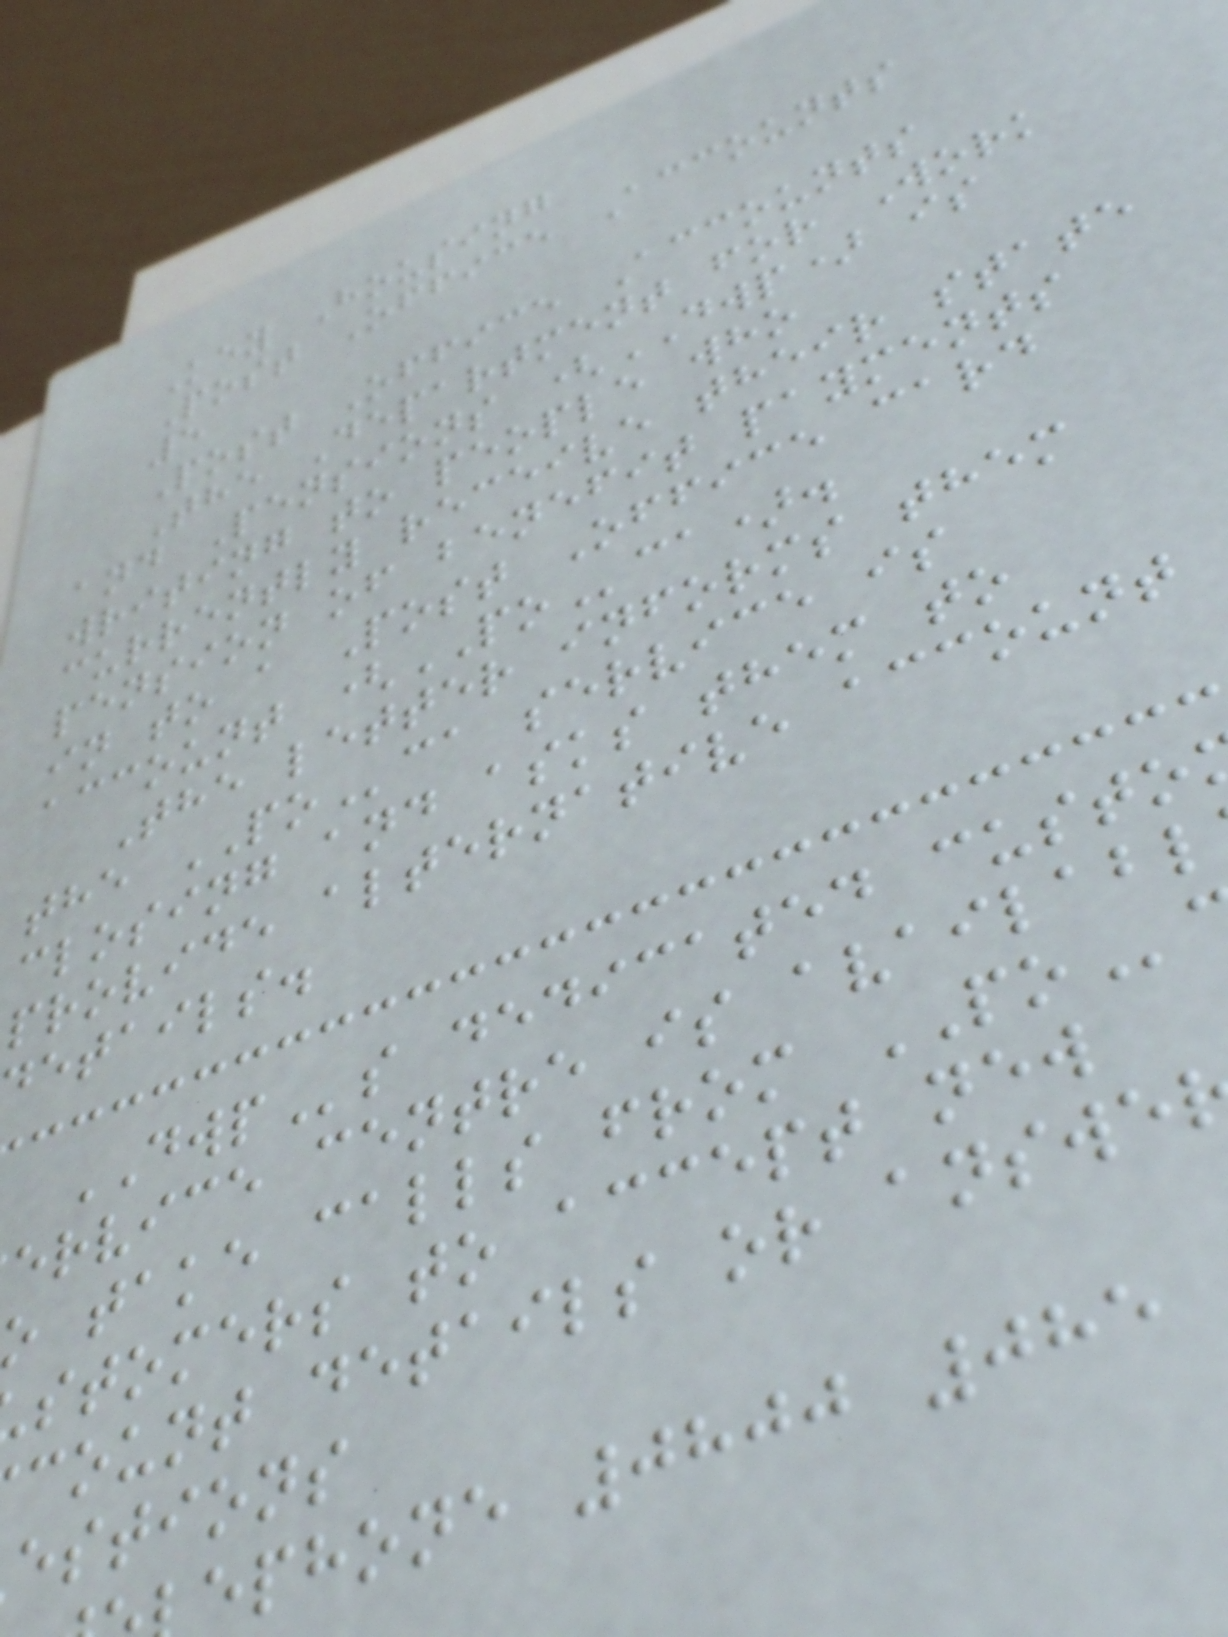Key Housing
Post Office Accounts
5
Post Office Accounts
The Department for Work
and Pensions (DWP) is
writing to people who
currently receive their state
pension of benefit payments
in to a Post Office card
account (POca).
The letter informs them
the POca service is
closing and asks them to
provide alternative account
etails.
DWPs dedicated custo
ervice centre is availabl
o take calls from PO
stomers to accept new
count details or answe
estions
ephone 0800 085
